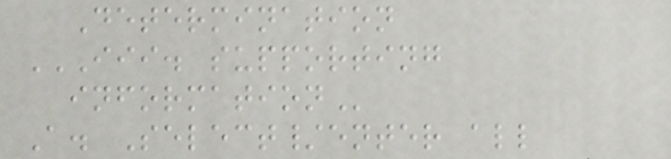Determination
III. SUPPORTING
INFORMATION
A. Select/enter all
